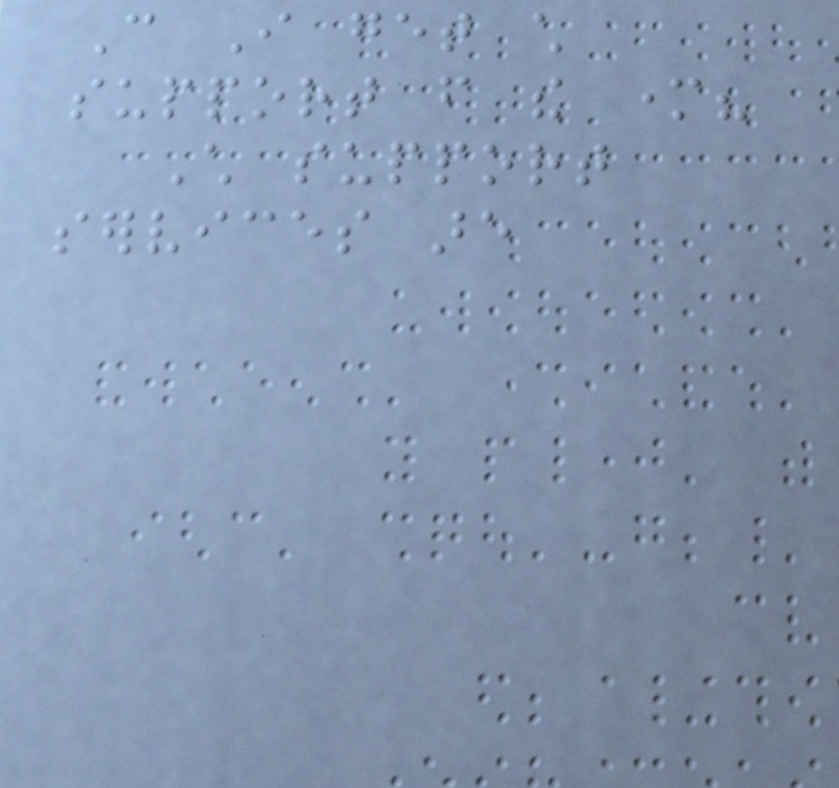Can I get child
support from the mother?
Child support
services are
